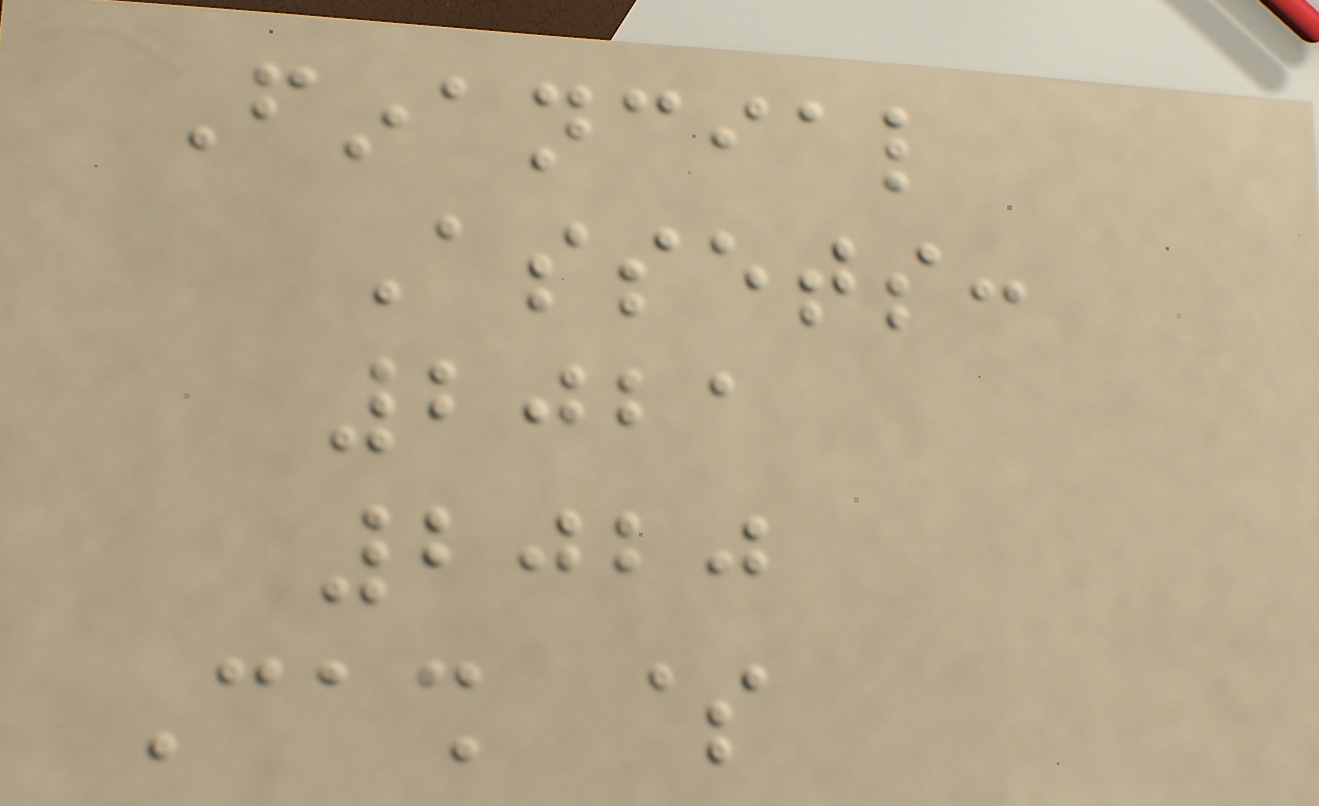Financial
Assets:
2021
2020
Cash $
